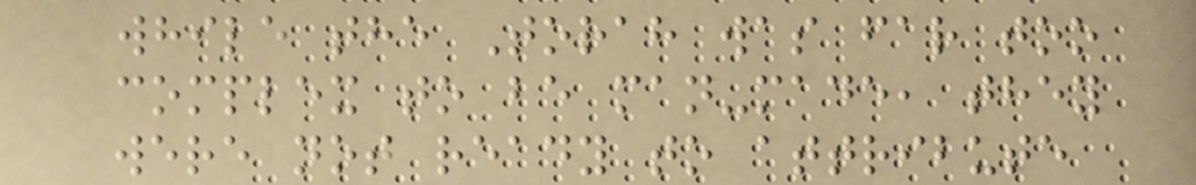while the Torah was far too
complex to be man-made, they
were not ready to attribute
